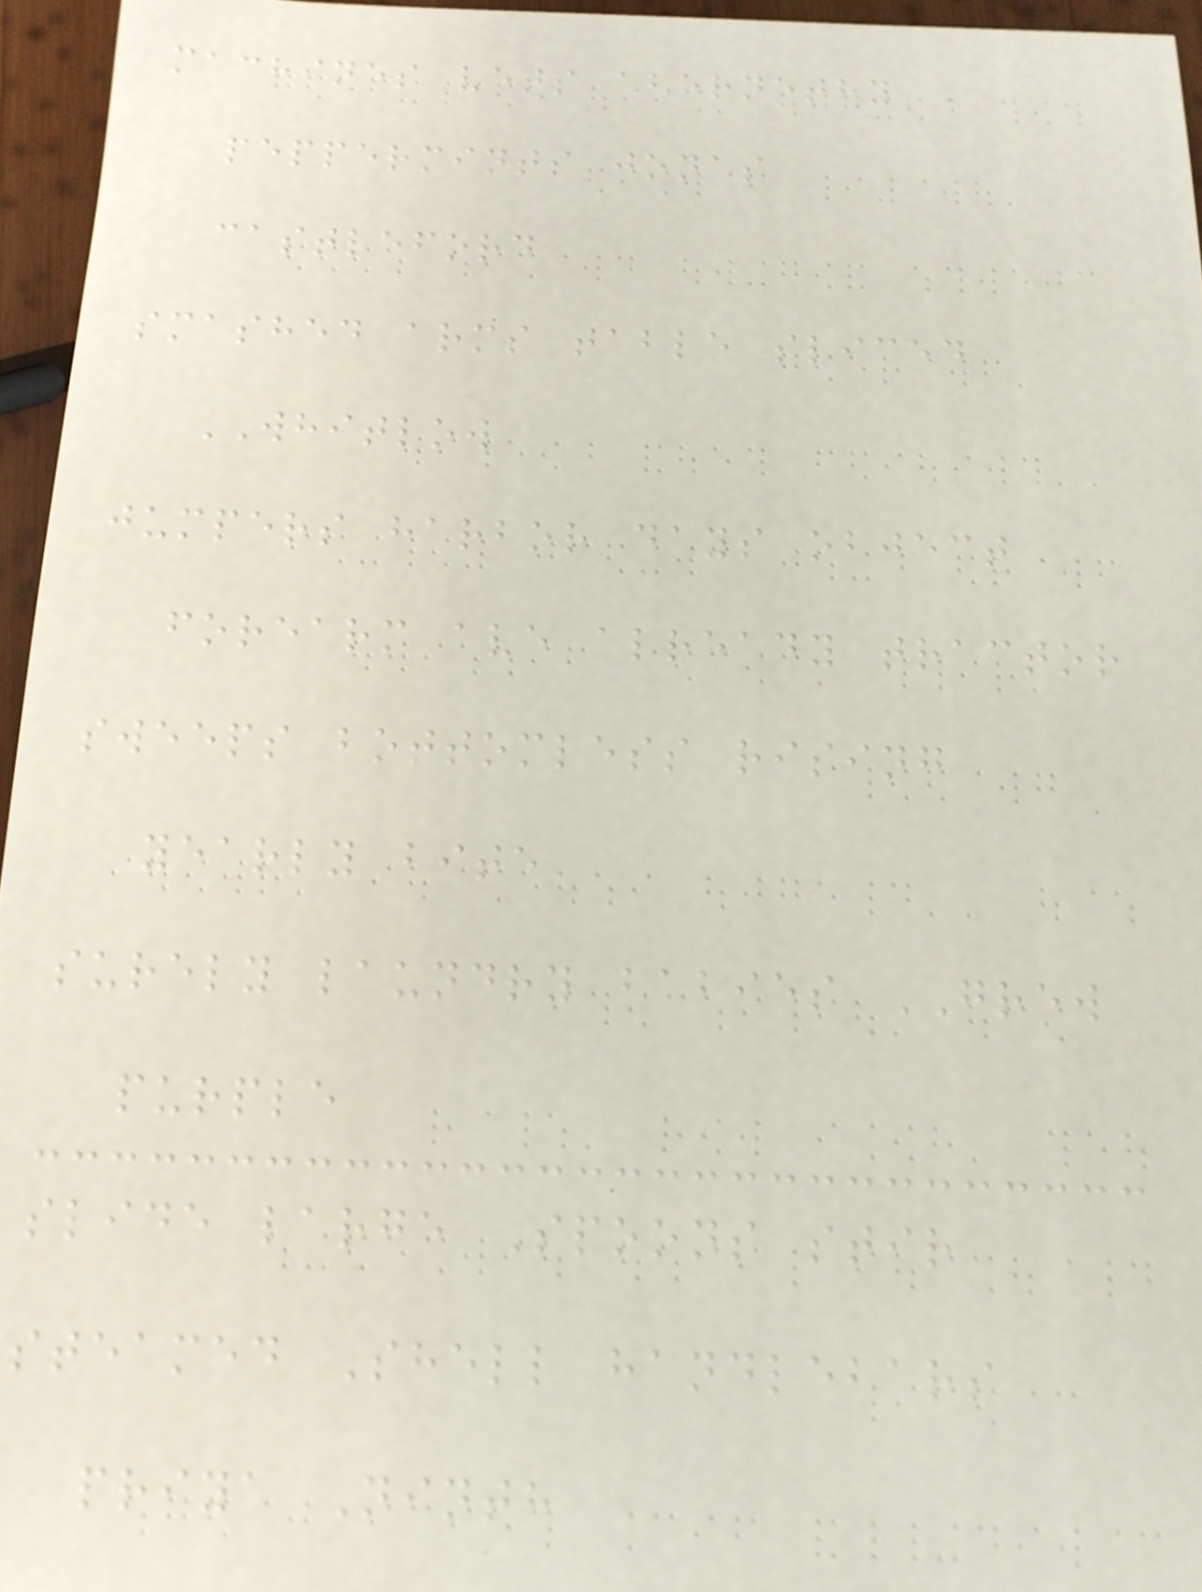machines vets abernethy
peppermints jonas
castleford
smashed arms table sliced
WHITLOW
jumpers harbor days object
forearm ave already tractor
sweeps bottomless rising
yearly bite
surely laundry babies GREW
purple
slide large Spoons stir
steamed Shell handlebars
priya Ninth
